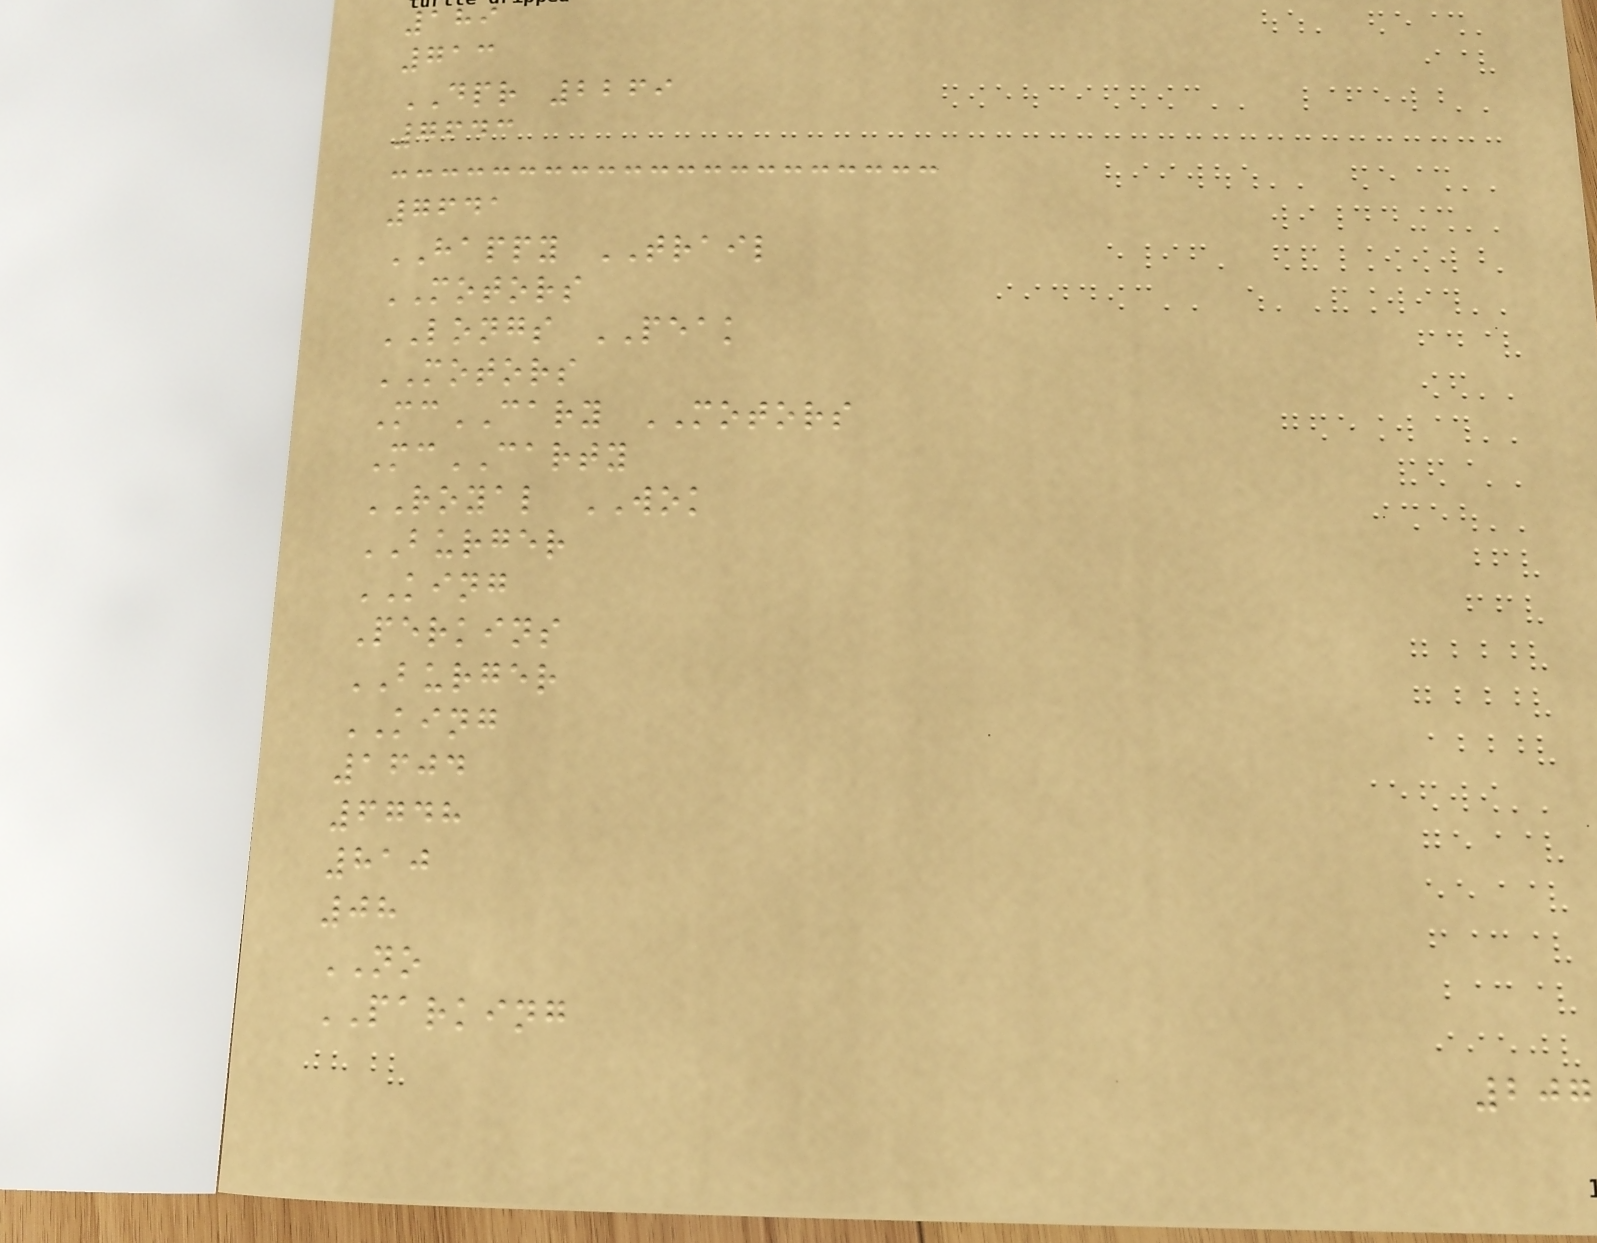189
713
DPR 2269
7643
7641
HAPPY TRAIL
MOTORS
LONGS PEAK
MOTORS
McCARY MOTORS
McCARTY
ROYAL WOK
BURGER
KING
Perkins
BURGER
KING
1604
6748
810
08
NO
PARKING
207
